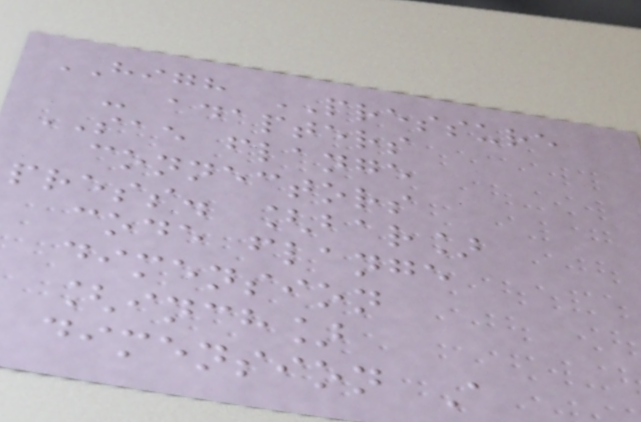HIGH PRESSURE
- adapters
SAE flange
connectors
press. [bar]
code flange
dimension
[inch]
dimension A
